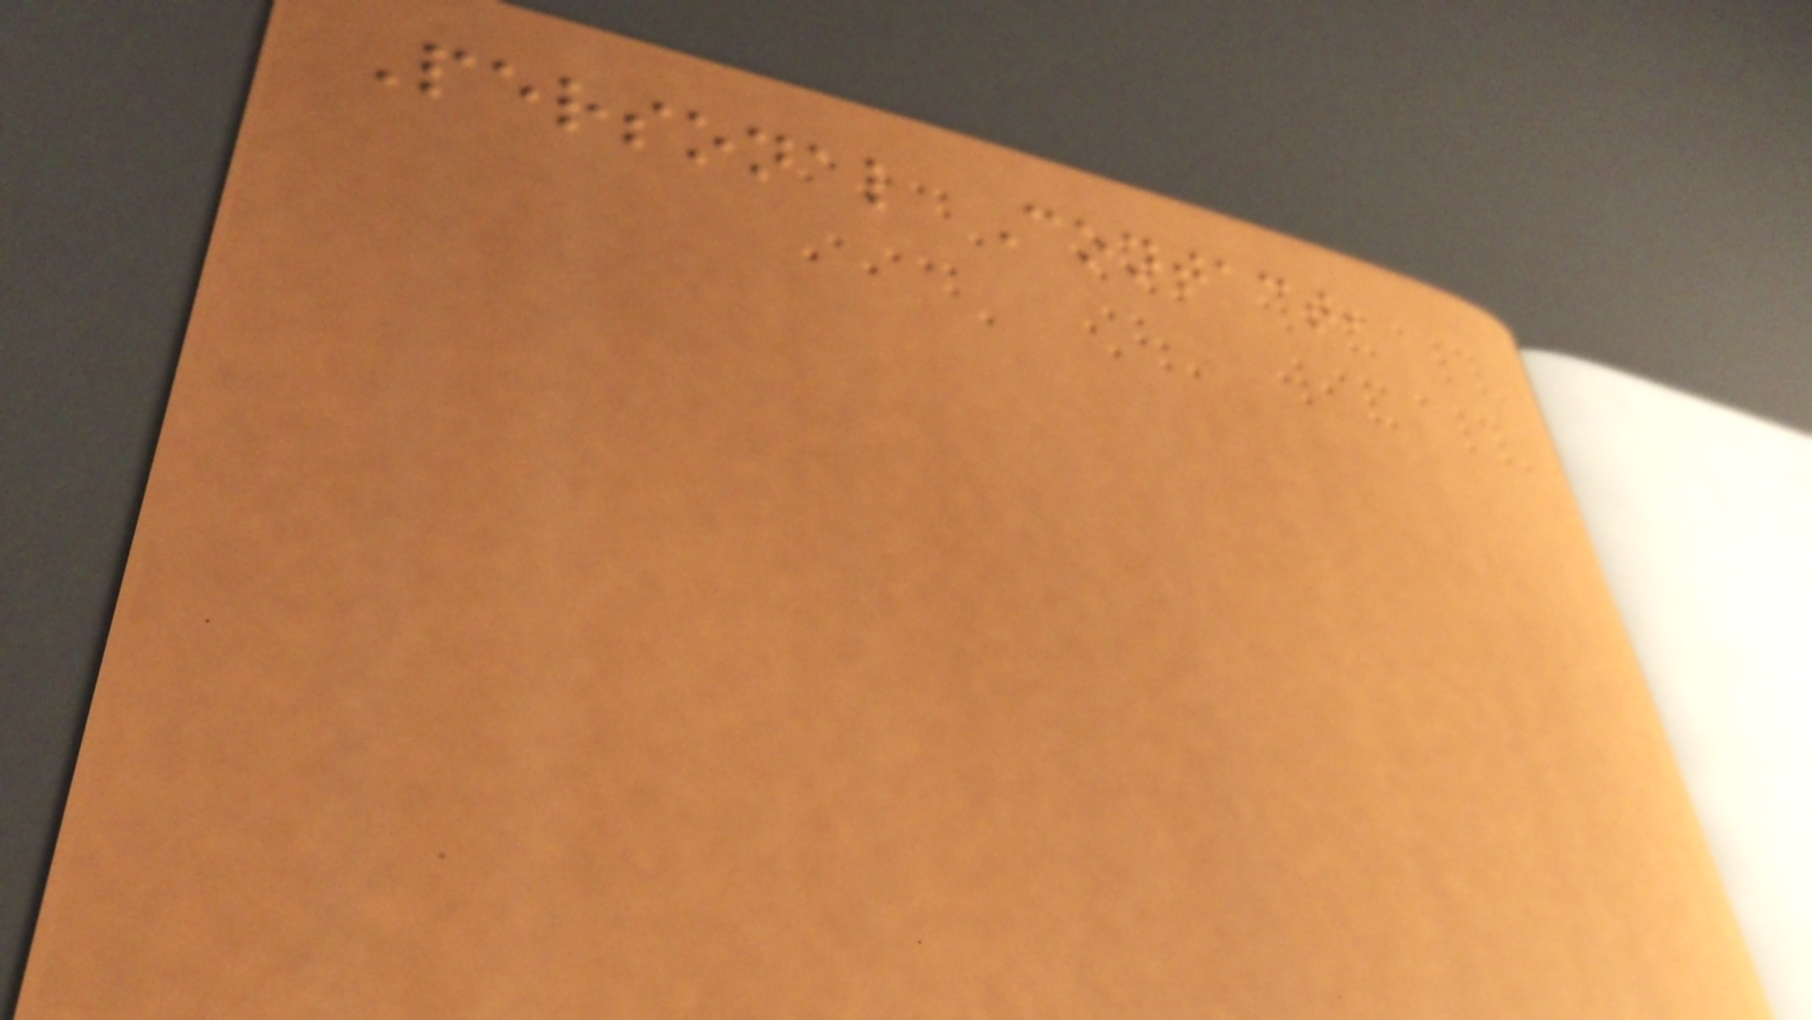Personal Contact,
